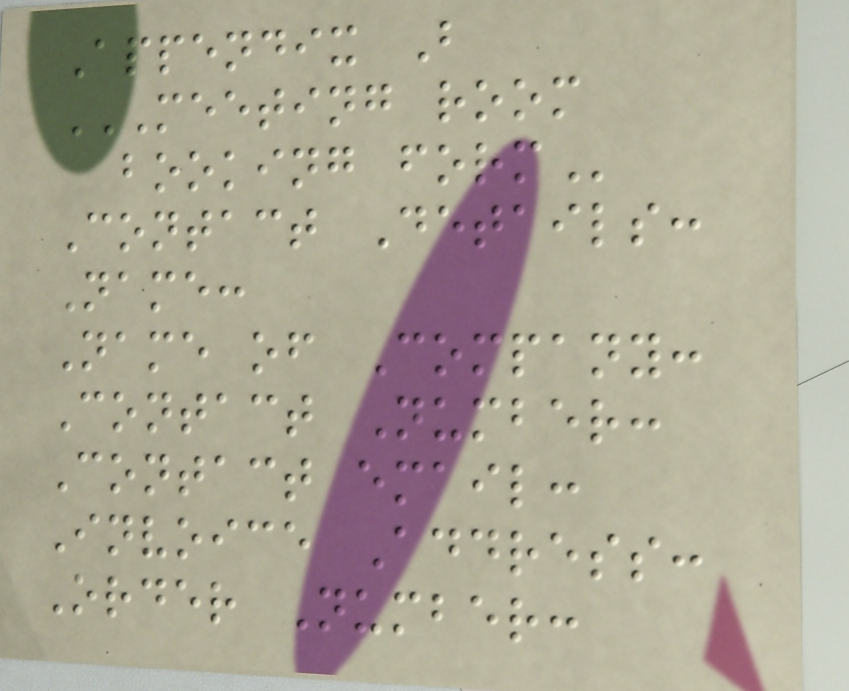Appendix B
MEETING ROOM
BOOKING FORM
Contact Details:
Name:
Name of Company:
Contact Number:
Contact email:
Invoice Address:
Order Number:
